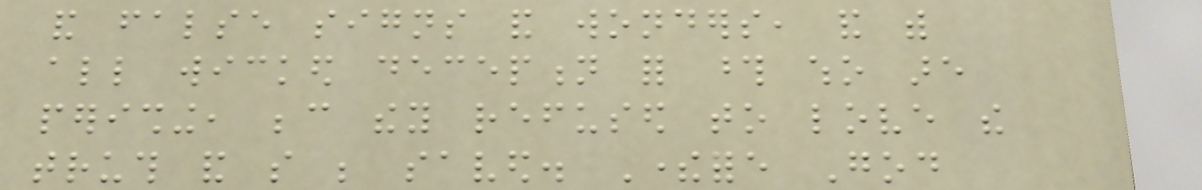and false signs and wonders, and with
all wicked deception for those who are
perishing, because they refused to love the
truth and so be saved. Therefore God
